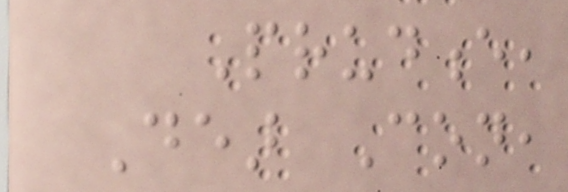Prudence,
Dear Con,
